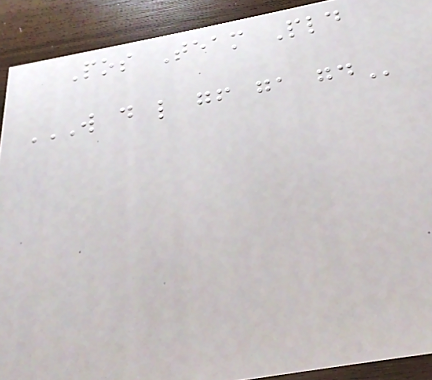Pos Team Pld
W D L GF GA GD
